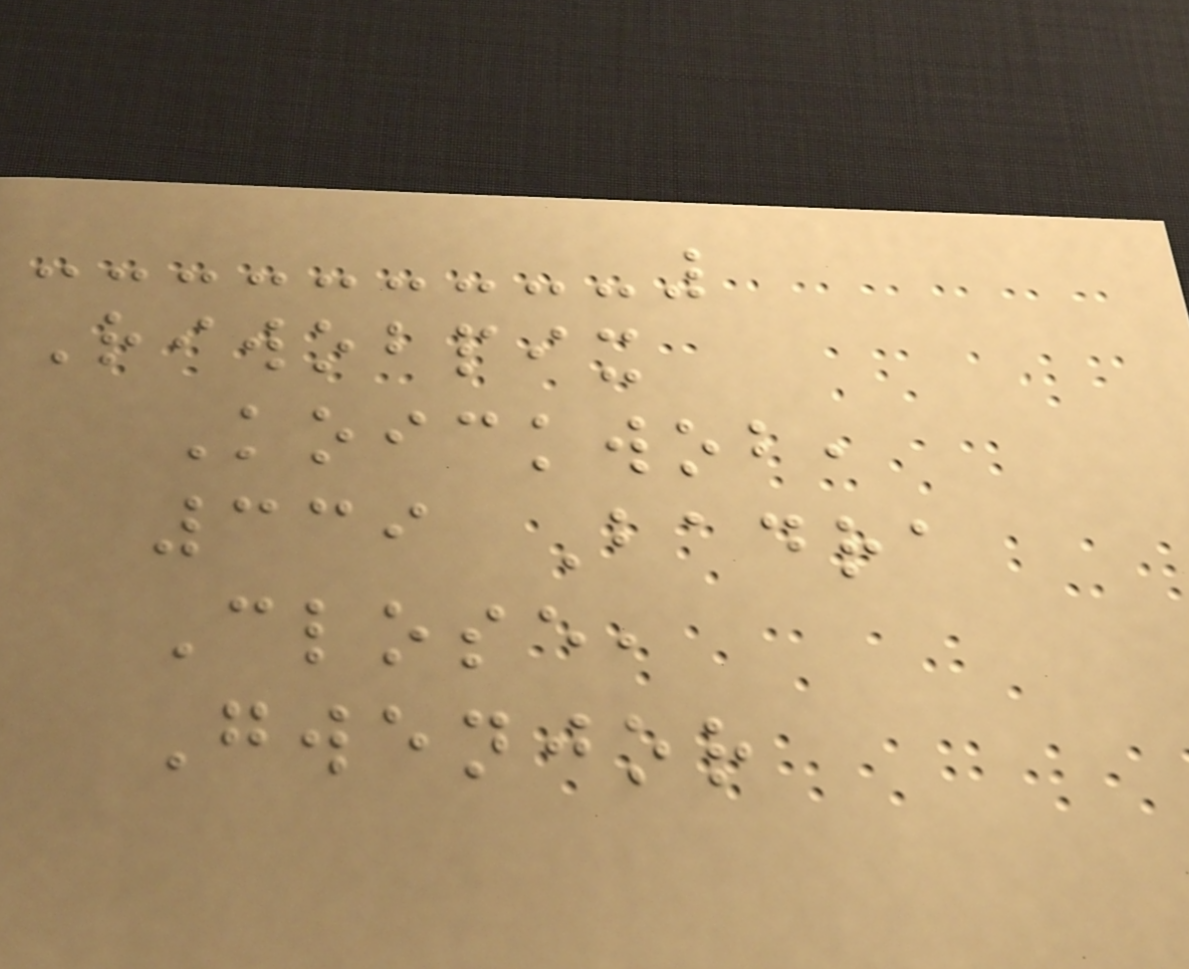Riwobpix
Koickwob,
339 Badra
Close,
Gwenjor
